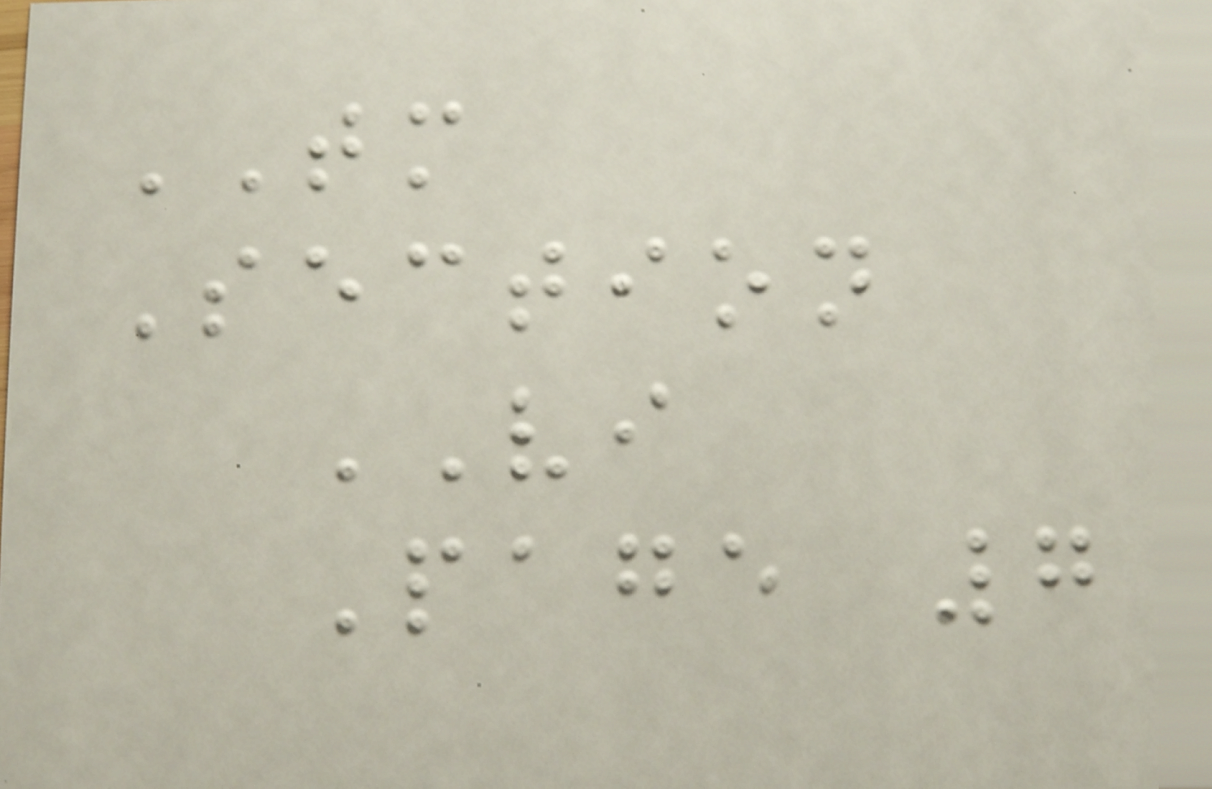TM
Section
VI
Page 7
